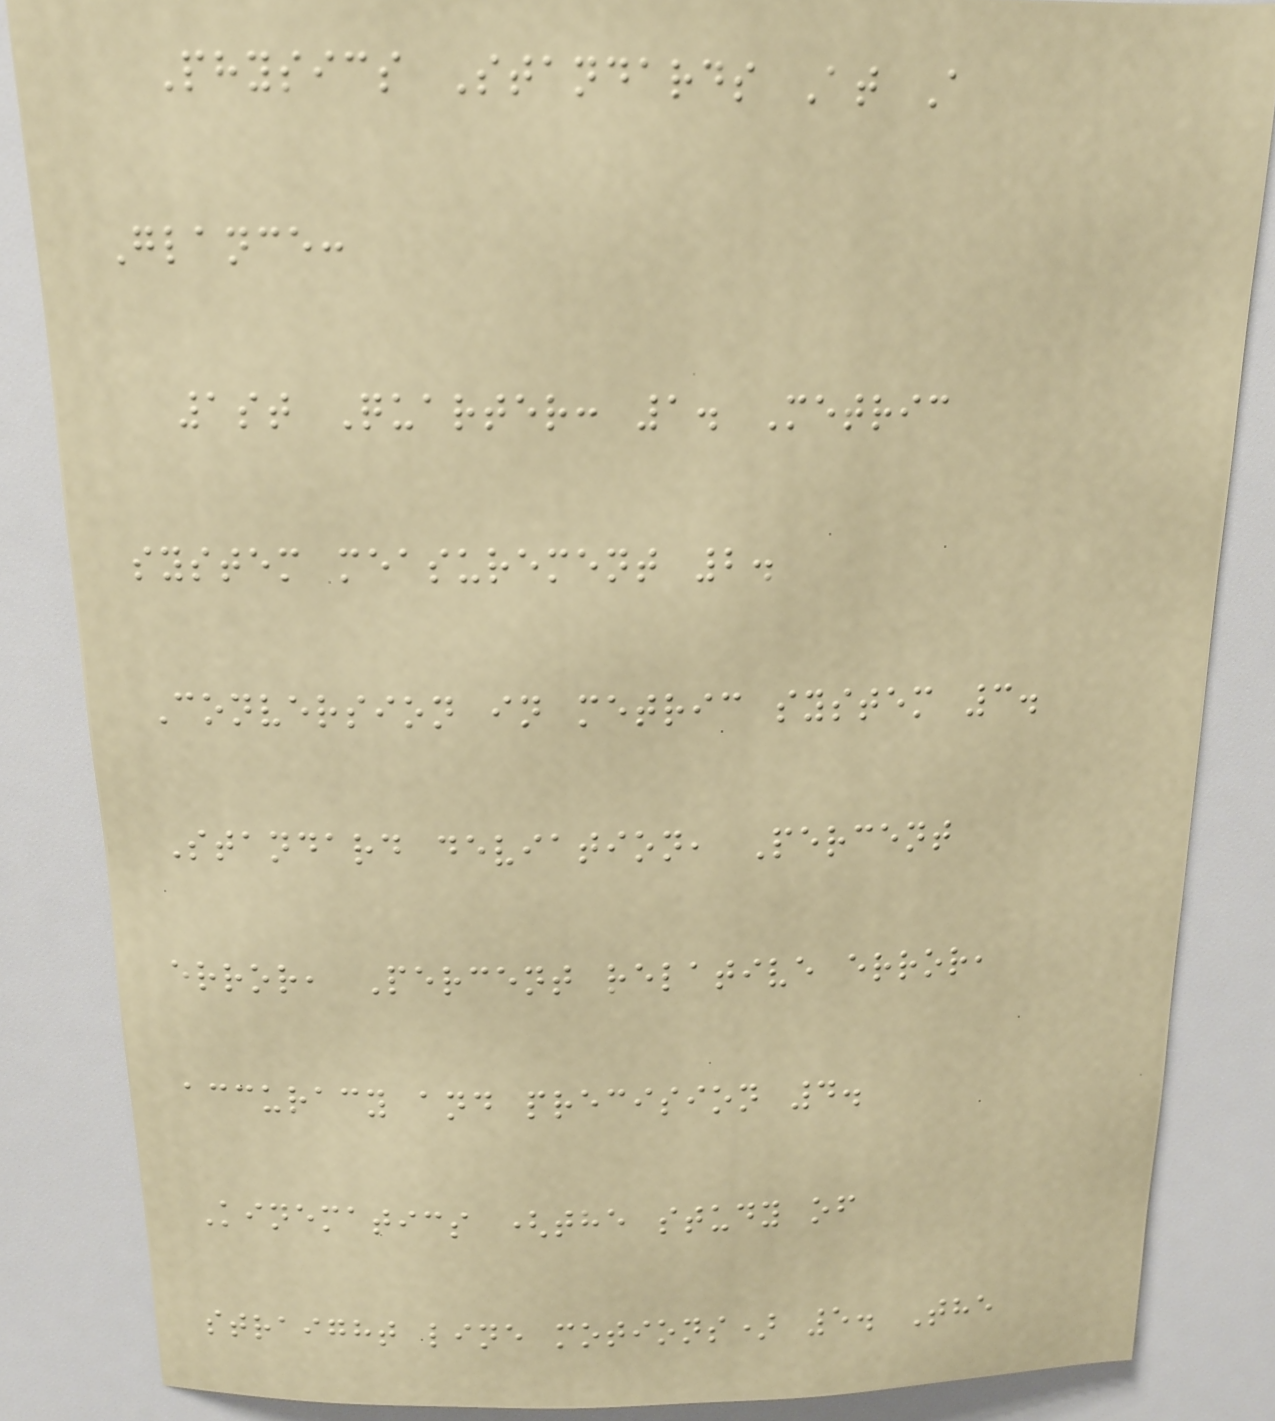Physics Standards At A
Glance:
1st Quarter: 1. Metric
system measurement 2.
Conversion in metric system 3.
Standard deviation, Percent
error, Percent relative error,
accuracy and precision 4.
Kinematics (the study of
straight line motions) 5. The
